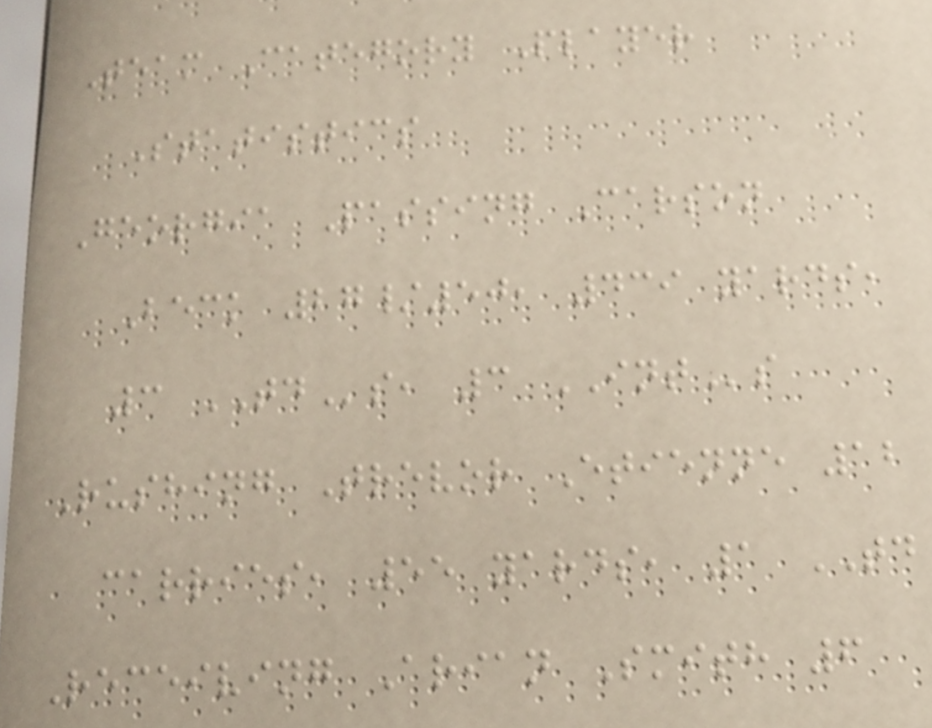Team Category Player
Statistics
Georgia Passing Carson
Beck 27/50, 439 yards,
3 TDs, 3 INTs
Rushing Trevor Etienne 12
carries, 55 yards, 1 TD
Receiving Arian Smith 6
